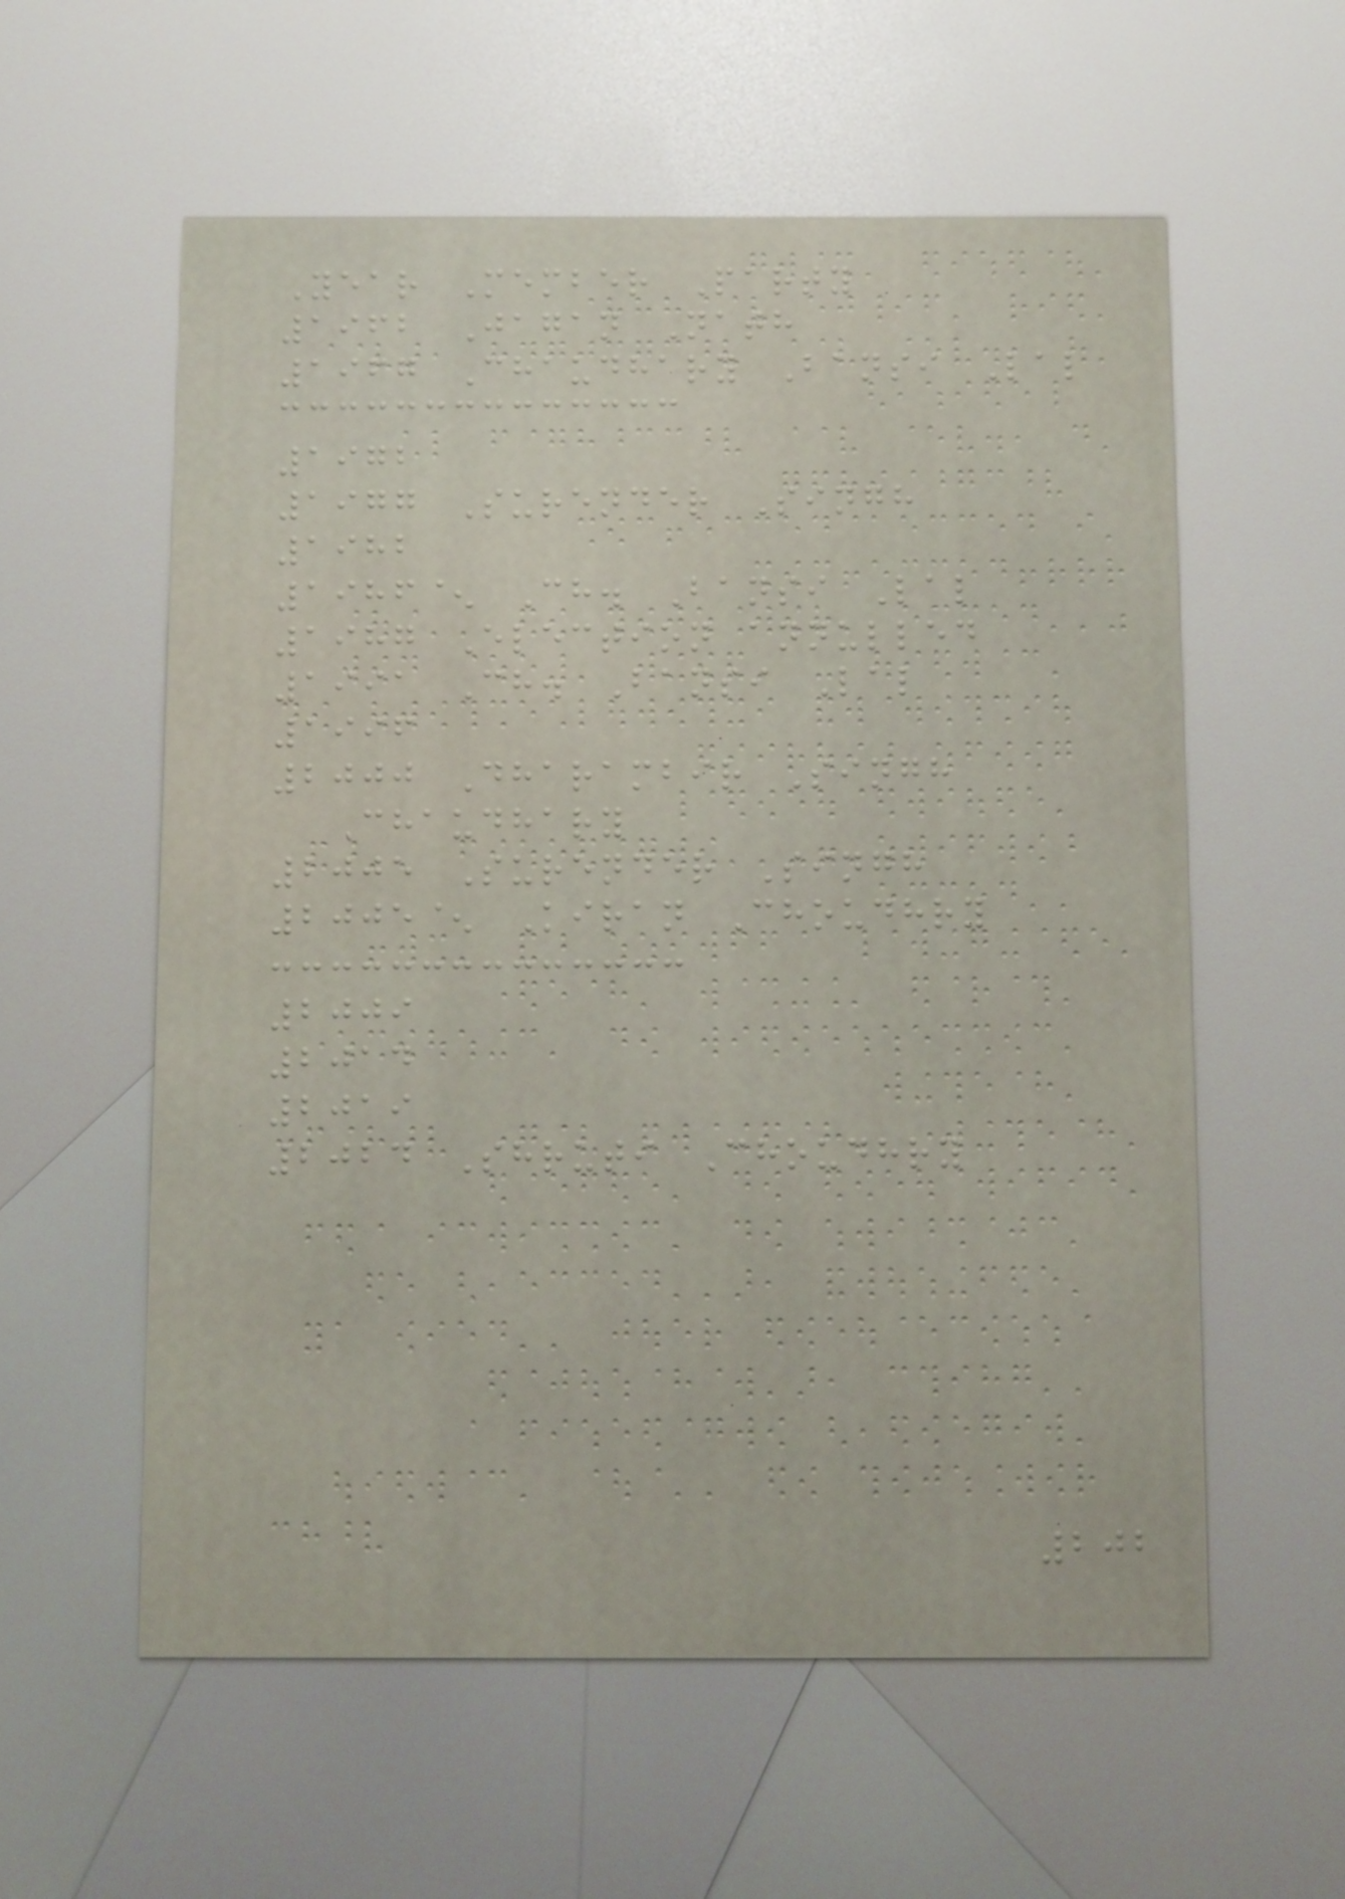Year Member Party
1962 Jagan Nath
1967 Chaudhary Bansi Lal
1972
1977 Surender Singh
1982
1986^ Ch. Bansi Lal
1987 Election annulled
1991 Ch. Bansi Lal
1996
2000 Dharambir Singh
Chaudhary
2005 Surender Singh
2005^ Kiran Choudhry
2009
2014
2019
2024 Shruti Choudhry
202
